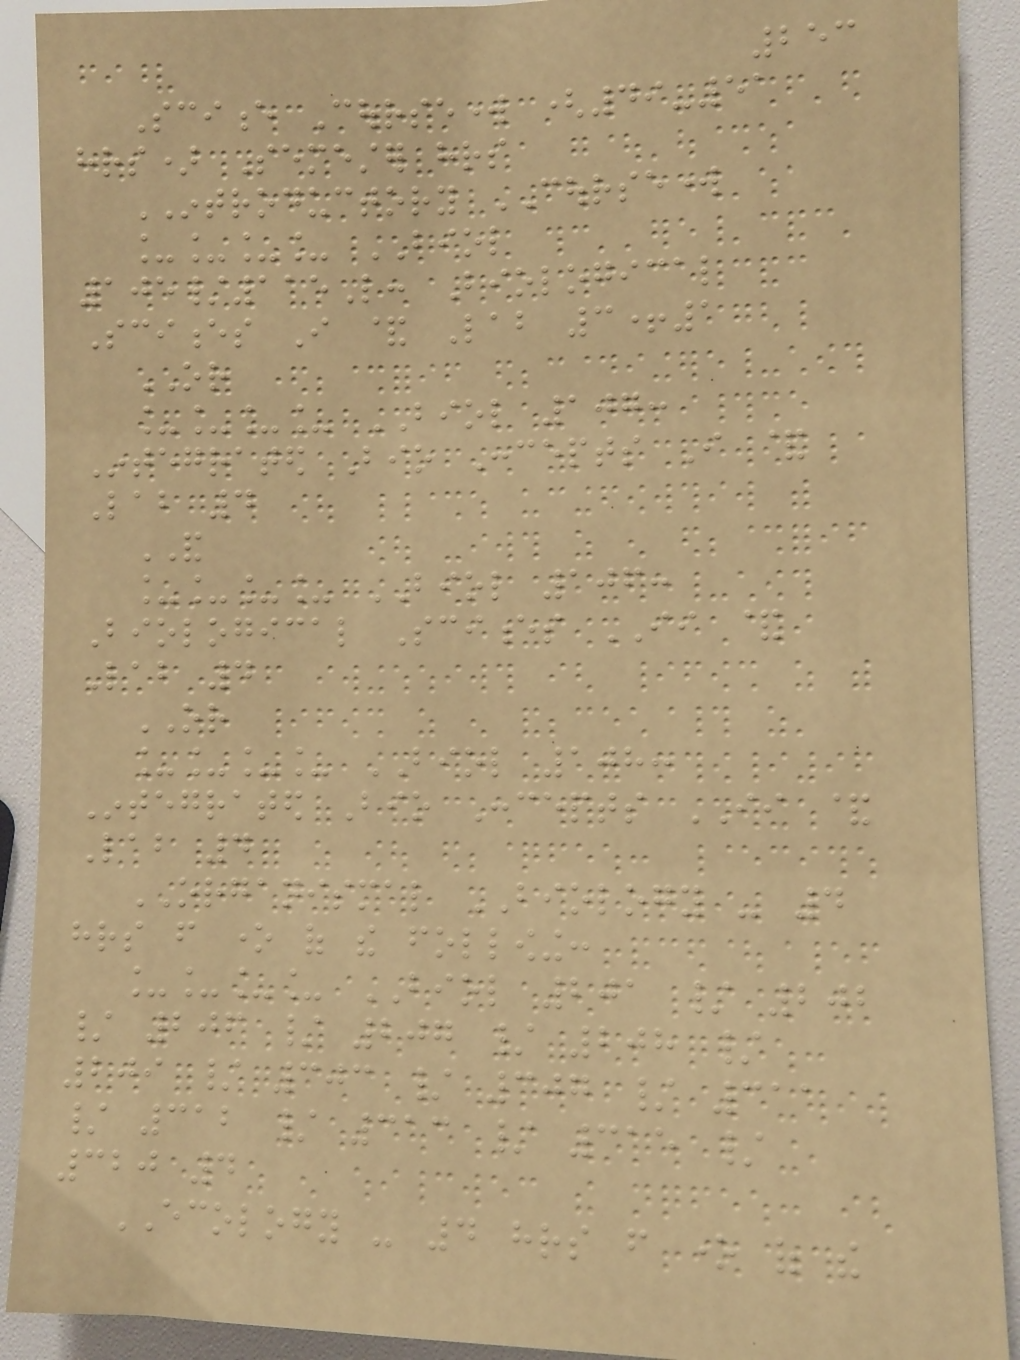253
Science Coursework (49-51
hrs) Semester hrs
INTRODUCTORY COURSEWORK
____ BIOL
105/115L: Biological
Sciences I & Lab 3+1
OR
____ BIOL 107:
Integrated Bio Concepts I &
Lab 4
AND
____ BIOL 106:
Biological Sciences II &
Lab 4
OR
____ BIOL 108:
Integrated Bio Concepts II &
Lab 4
ORGANISMAL BIOLOGY - 4
hrs from one of the following:
____ BIOL 201 / 202
/ 206 / 207 / 208 /
209 / 303 / 307 / 311
/ 312 / 313 / 315 /
320 4
ECOLOGY - 4 hrs from one of the
